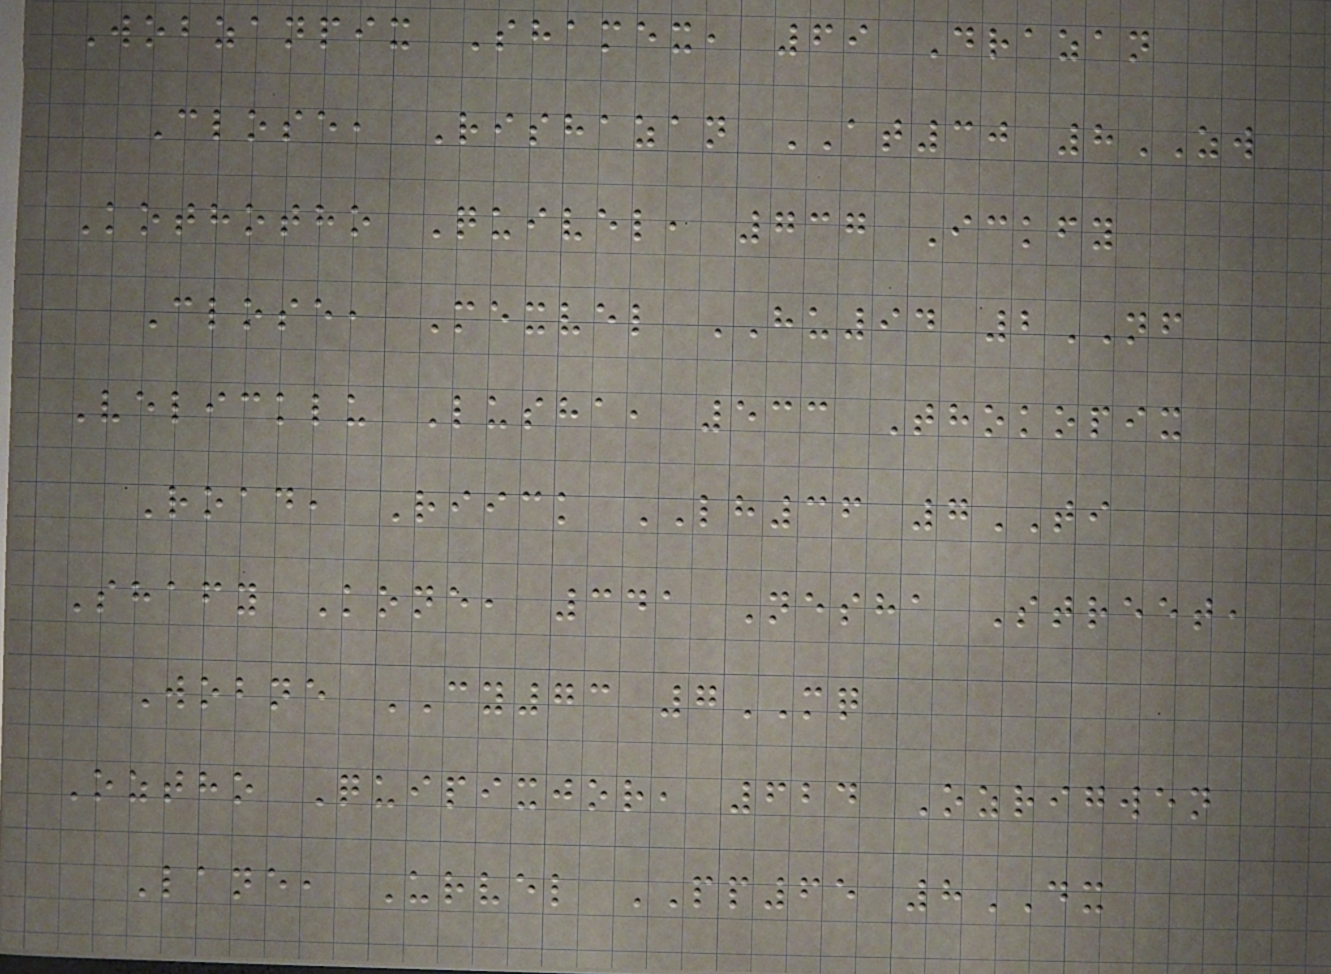Wobzanpix Shamex, 69 Drazan
Close, Rishazan AT30 8ZW
Kothotho Quivel, 737 Ickfy
Close, Mexvel HU94 2NF
Velicklu Lusha, 533 Thokopix
Road, Riick LH36 7TI
Shafy Kone, 341 Nesha Street,
Wobne CY73 7MQ
Oztho Quipixjor, 624 Ozrigwen
Lane, Urvel PP65 8DX
